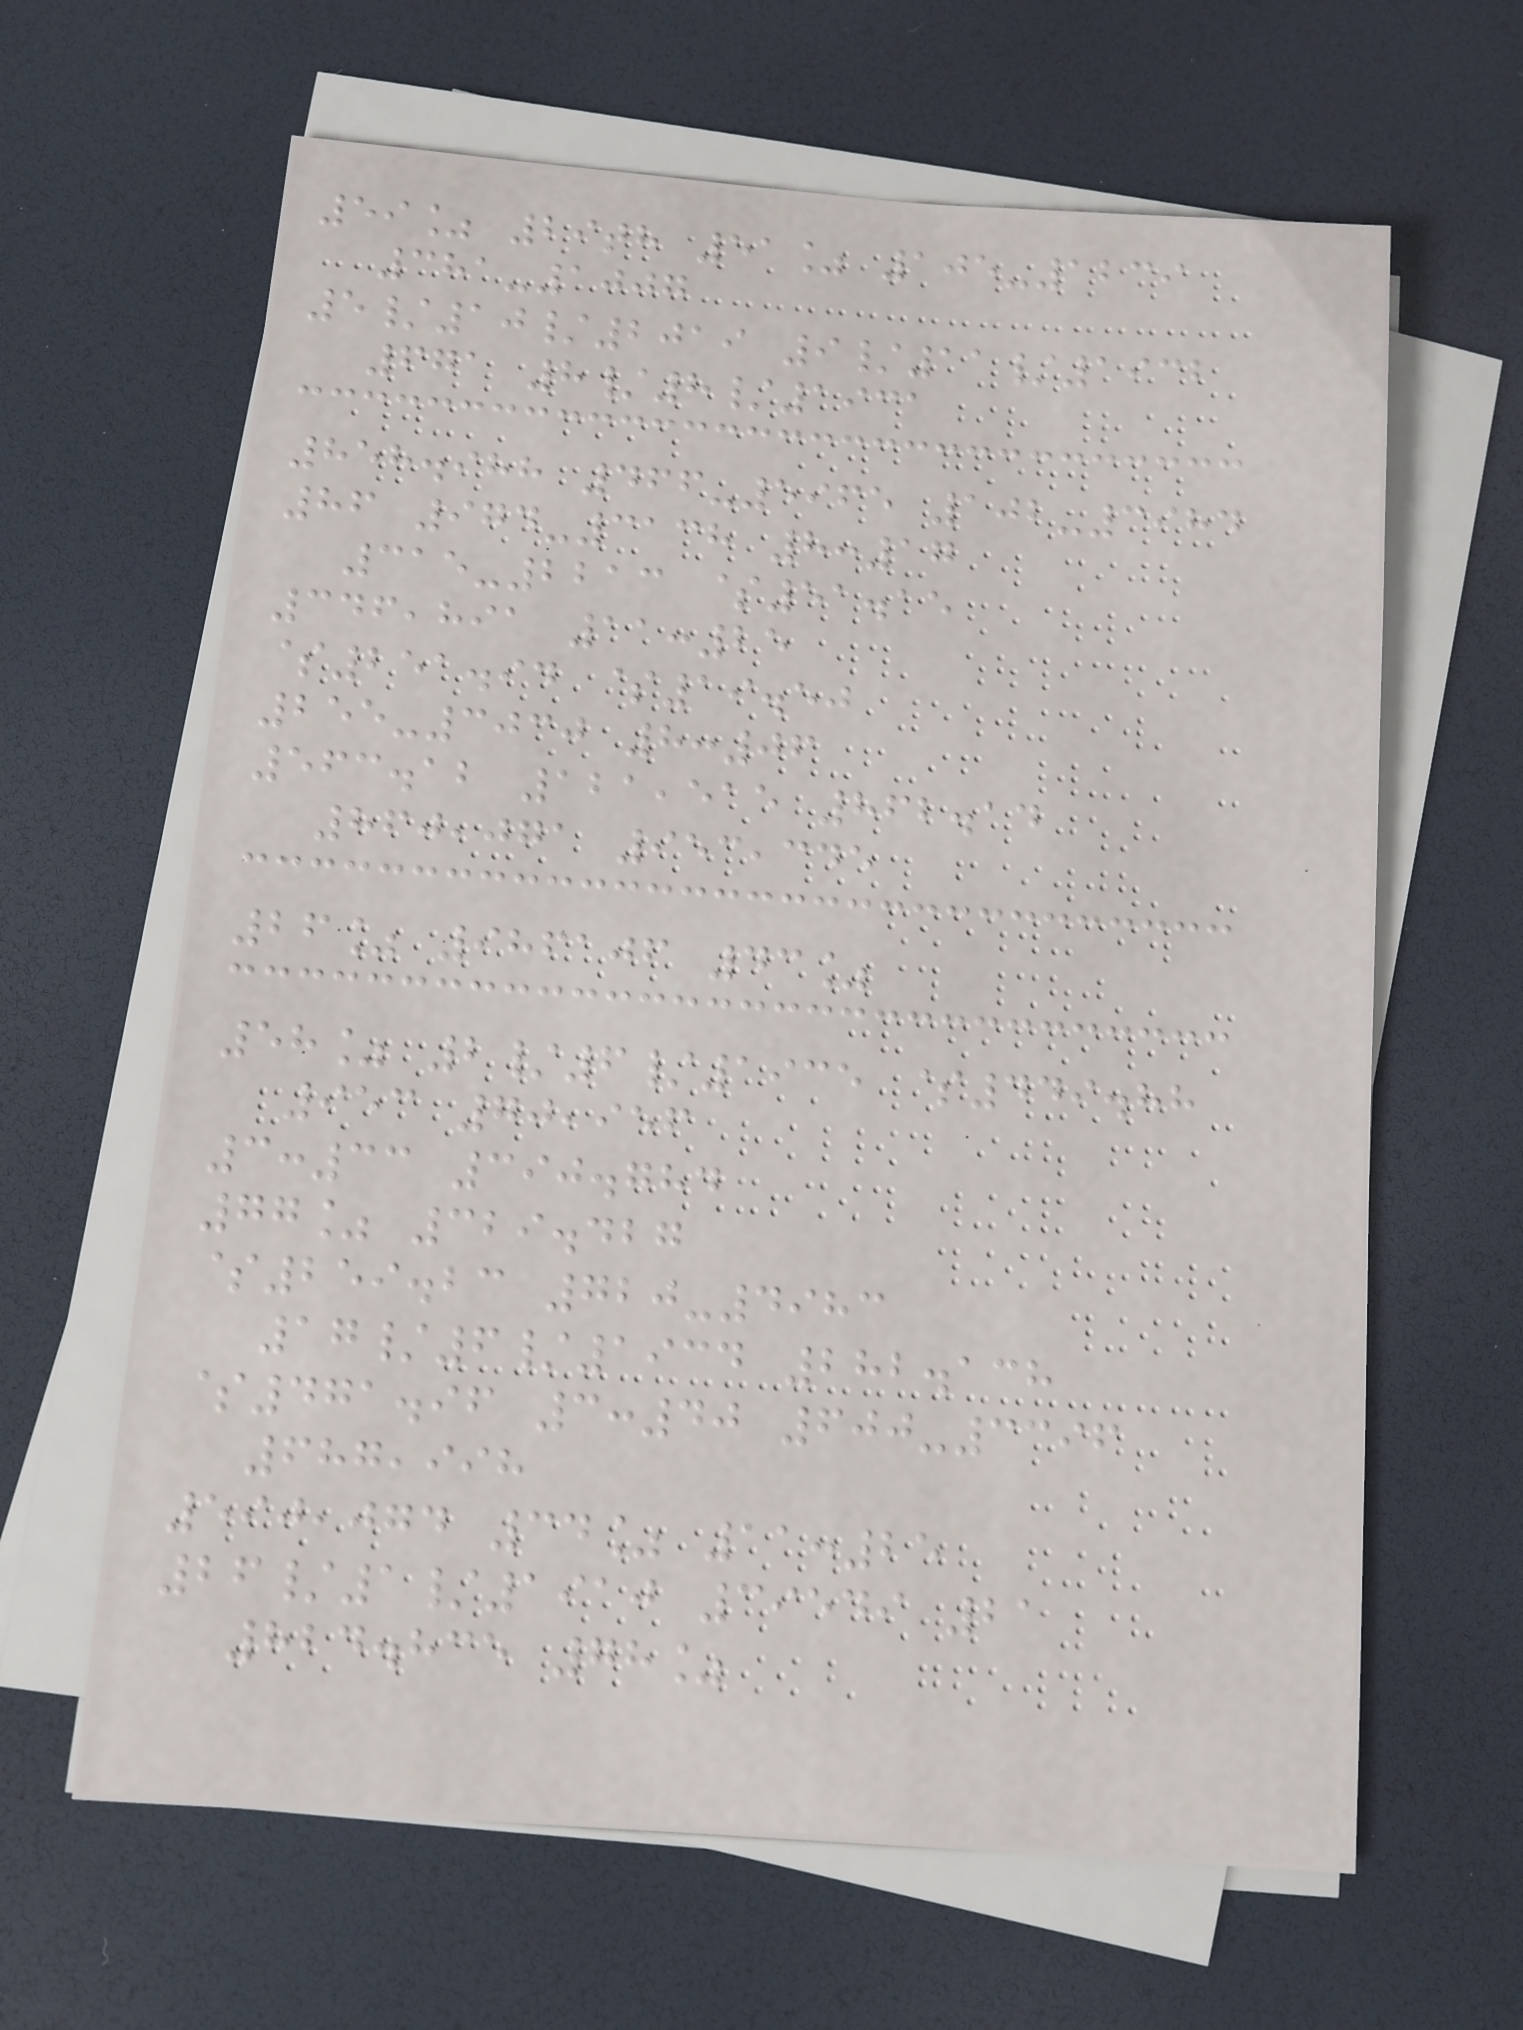59% 29th 51% 105-1239
381-1007
5/10/2019 9/11/1932
671 8/8/1931
858.988 466-5965 102-3984
86 974-3138 8:17
315-2213 $51.15
346,891 11:25
$251.94 $19.50
255-3030 8:06
563.12 121,515 862.14
860,071 953,345
26% 986106 43%
58% 2/6/1935 $449.88
953 70,956
3:33 390.784
77% 329.427
$259.23 720-4983
17/6/1934 282.138
$471.96 3:40 600-3396
687,998
590,074 34% 11:25
26/1/1910 39549 21
824.835 78%
